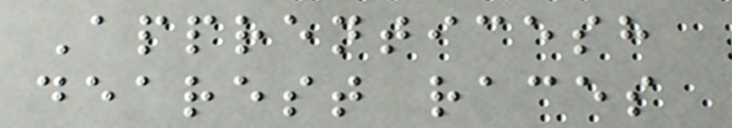Apprenticesh
dearest races
